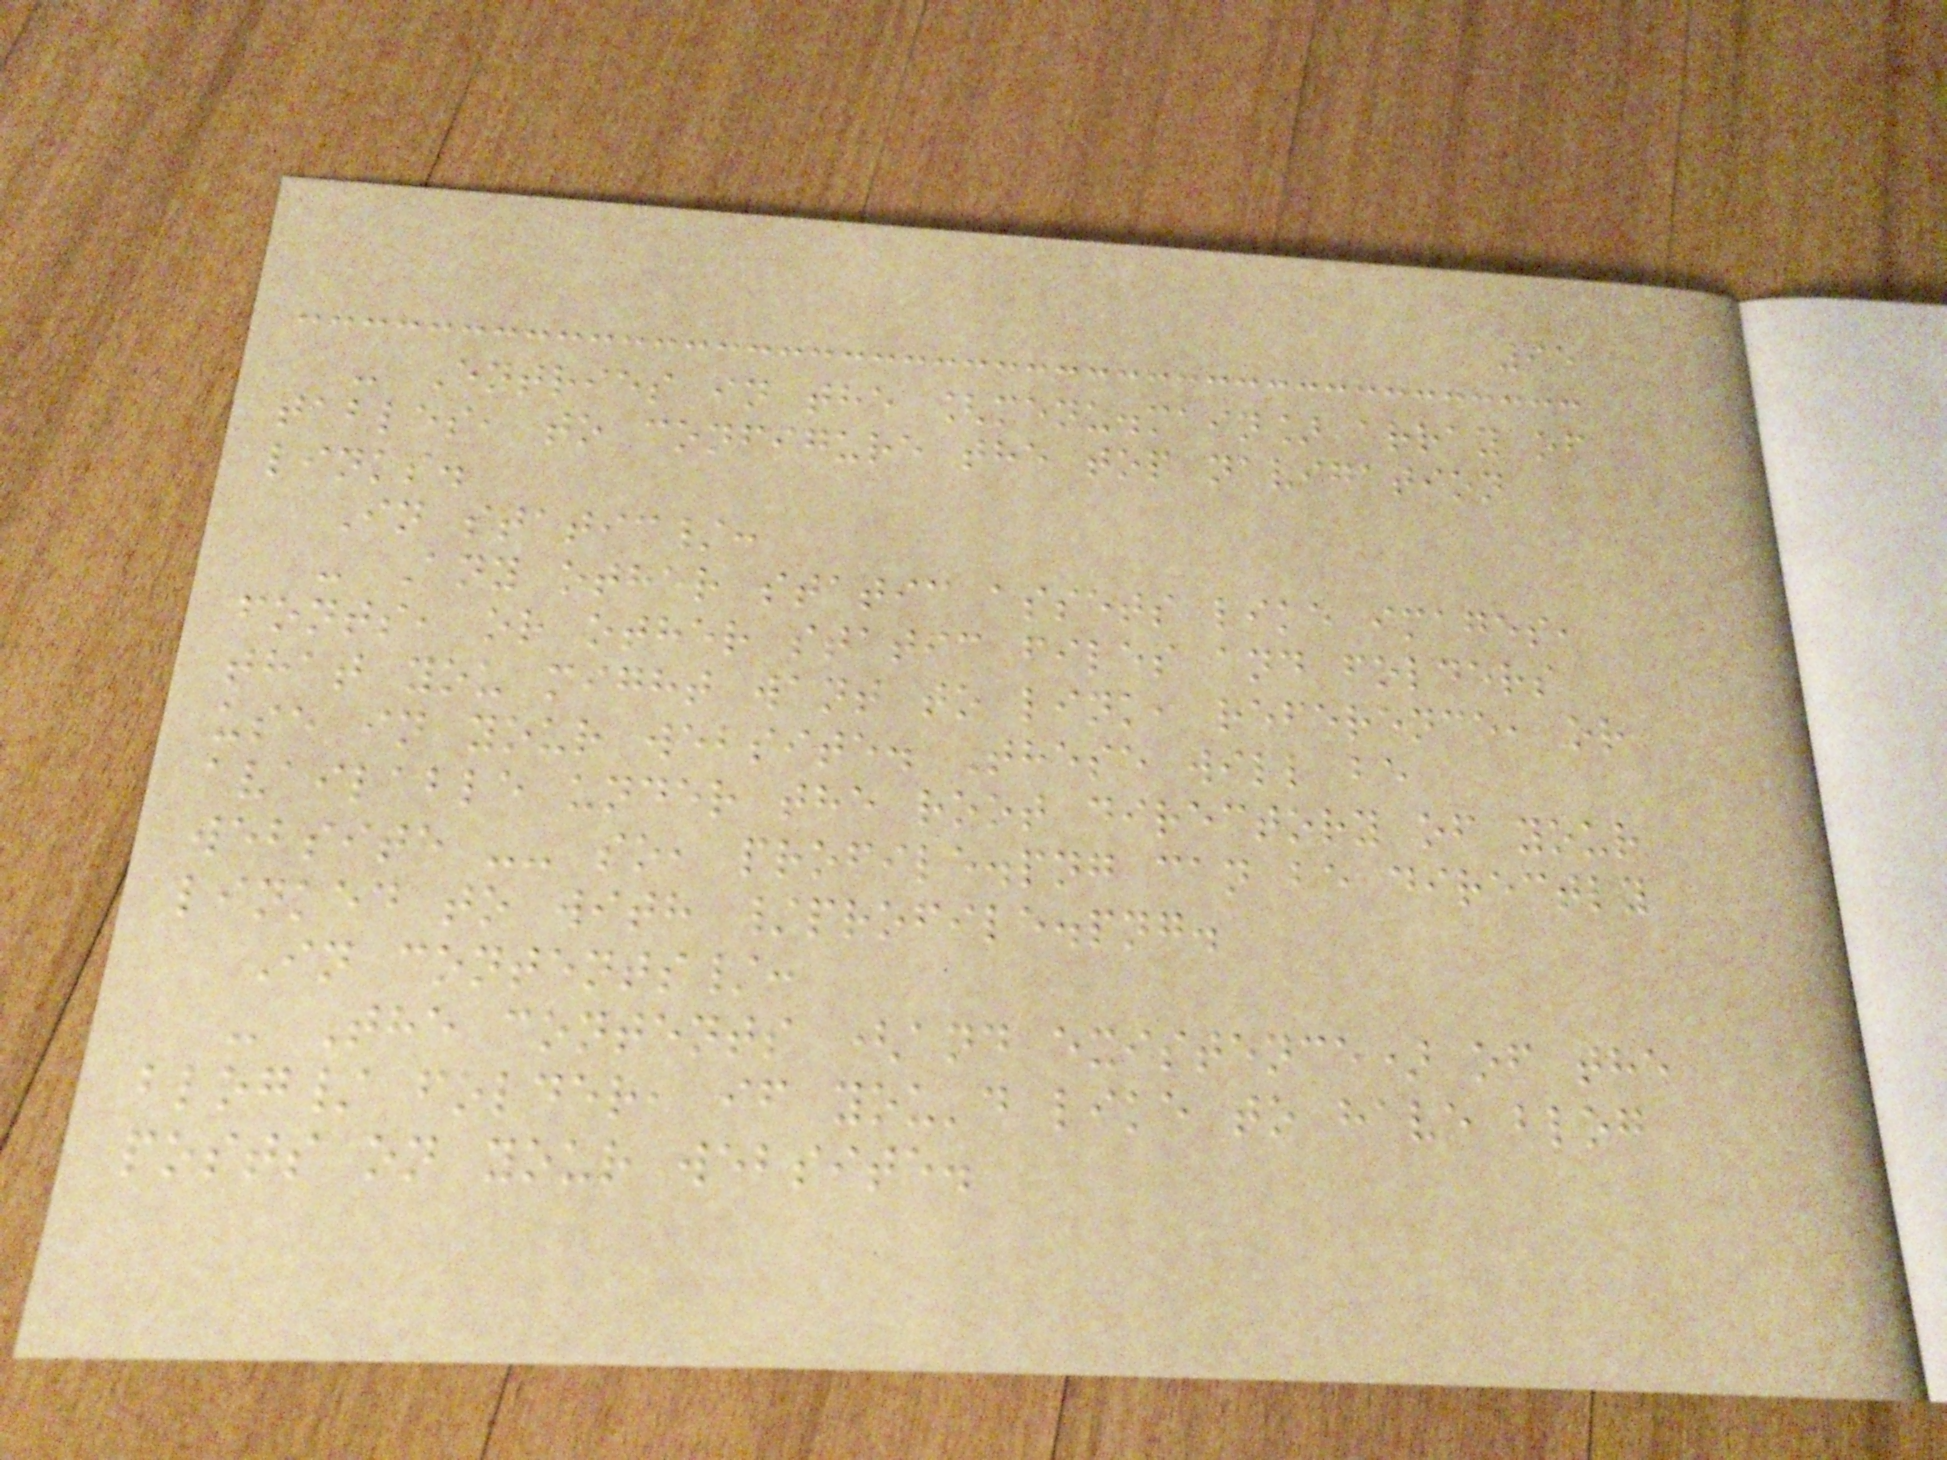95
- Entries in the [menu.main] array of
tables, to configure the top navigation
links.
In static/:
- Any other static assets like images,
fonts, or other static files and folders
that you might want to link, reference, or
use in your website. These will be
available under the root directory of your
website -- so, profile.png can be directly
linked to with /profile.png.
In contents/:
- The contents (and existence) of the
blog/ folder, if you'd like to have blog
posts on your website.
